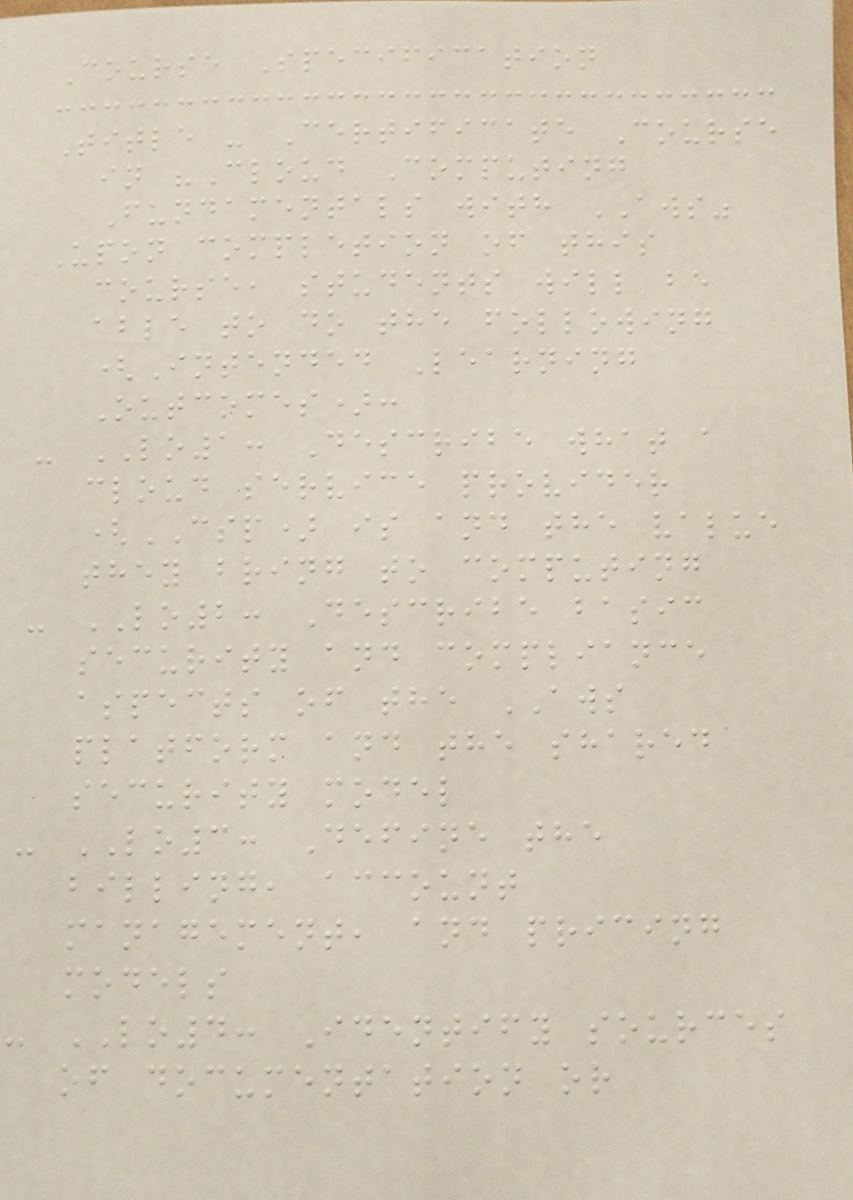Course Specification
Title - Certificate Course
in "Cloud Computing
Fundamentals with AWS"
Upon completion of this
course, students will be
able to do the following
(Intended Learning
Outcomes):
- LO1: Describe what a
cloud service provider
(CSP) is and the value
they bring to computing
- LO2: Describe basic
security and compliance
aspects of the AWS
platform and the shared
security model
- LO3: Define the
billing, account
management, and pricing
models
- LO4: Identify sources
of documentation or
